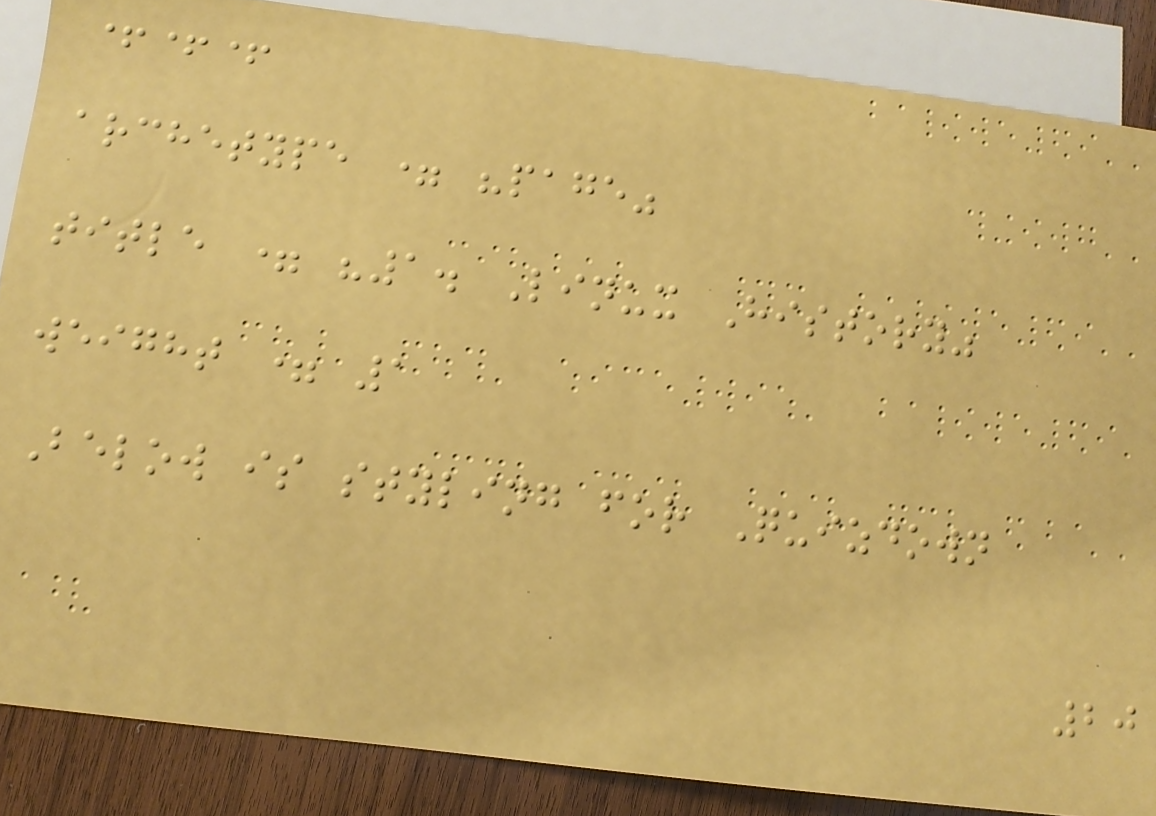+++
archetype = "page"
title = "1. Linux History"
weight = 1
Below is styling for Quizdown
20
